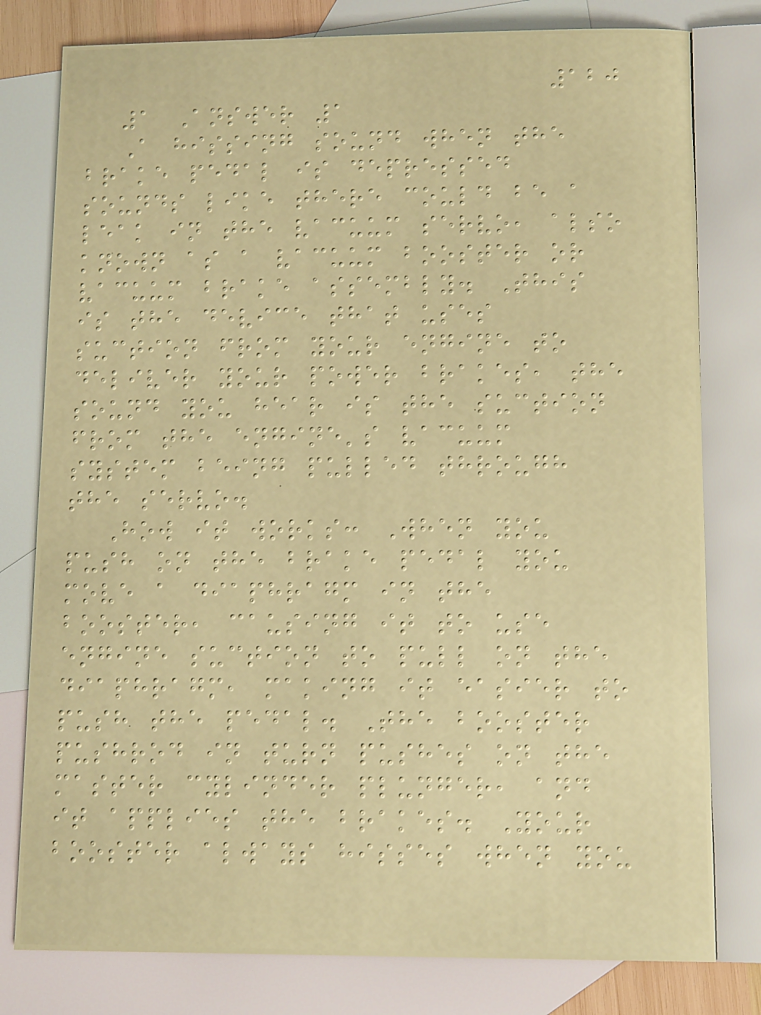120
1 Answer 1
A hissing sound when the
brake pedal is depressed
sounds like there could be a
leak in the vacuum servo, also
known as a vacuum booster or
vacuum brake assembly. This
is the device that uses
suction from your engine to
deliver your power brakes, the
sound you hear is the suction
from the engine's vacuum
system being pulled through
the servo.
How it works: When you
push on the brake pedal you
move a diaphragm in the
booster, causing it to use
engine suction to pull on the
diaphragm, making it easier to
push the pedal. The booster
pushrod in turn pushes on the
master cylinder plunger, and
it applies the brakes. Your
booster always hisses when you
